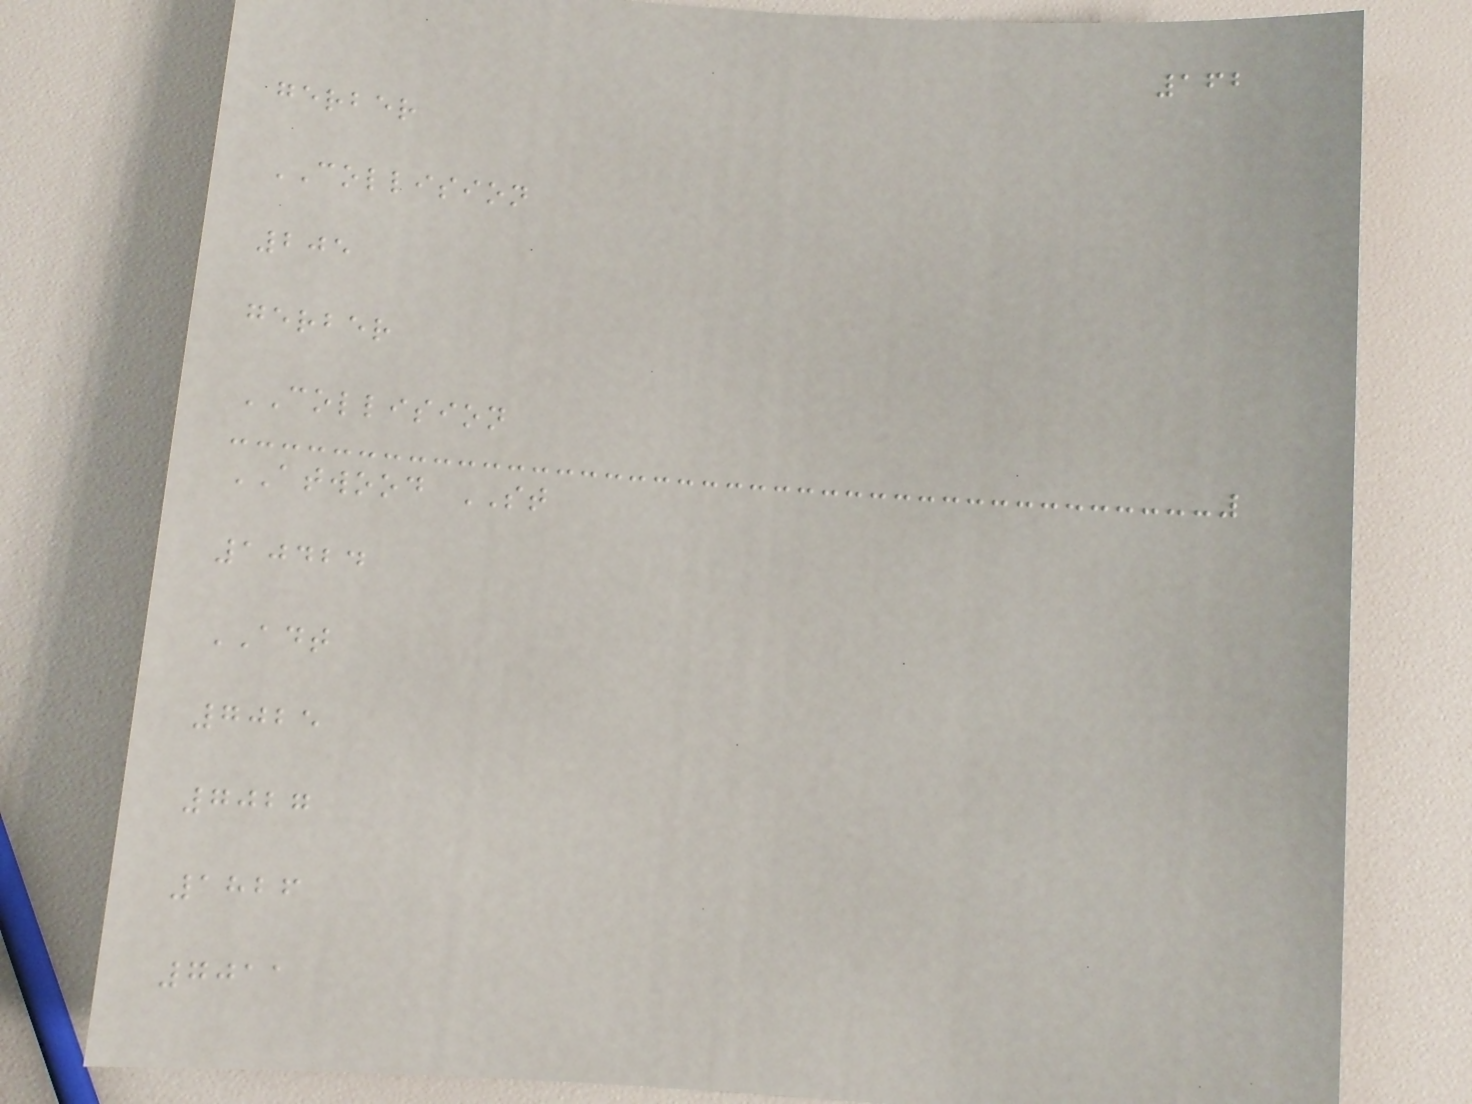162
gerber
COLLISION
205
gerber
COLLISION
ATWOOD ST
10424
ADT
7025
7027
1826
7011
